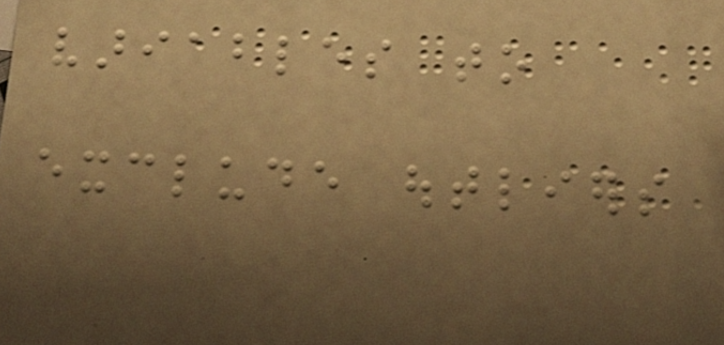variables to
exclude outliers
